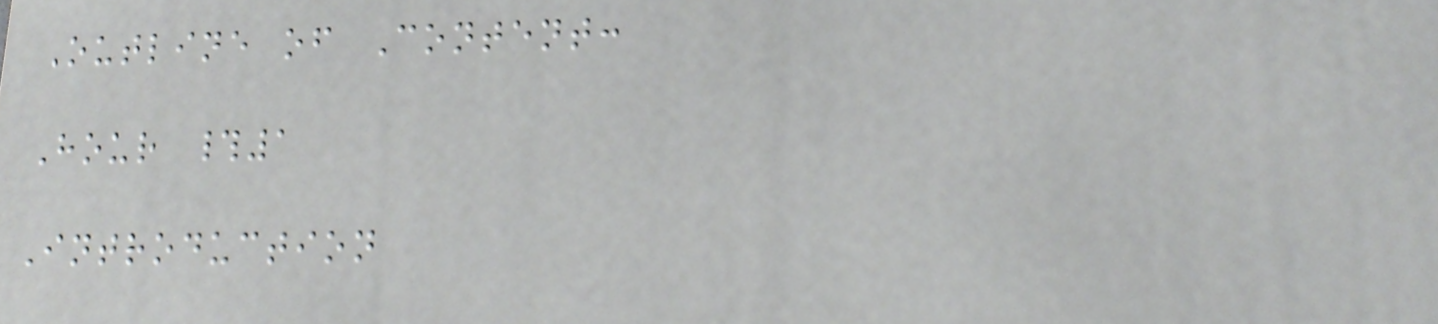Outline of Content:
Hour #1
Introduction
